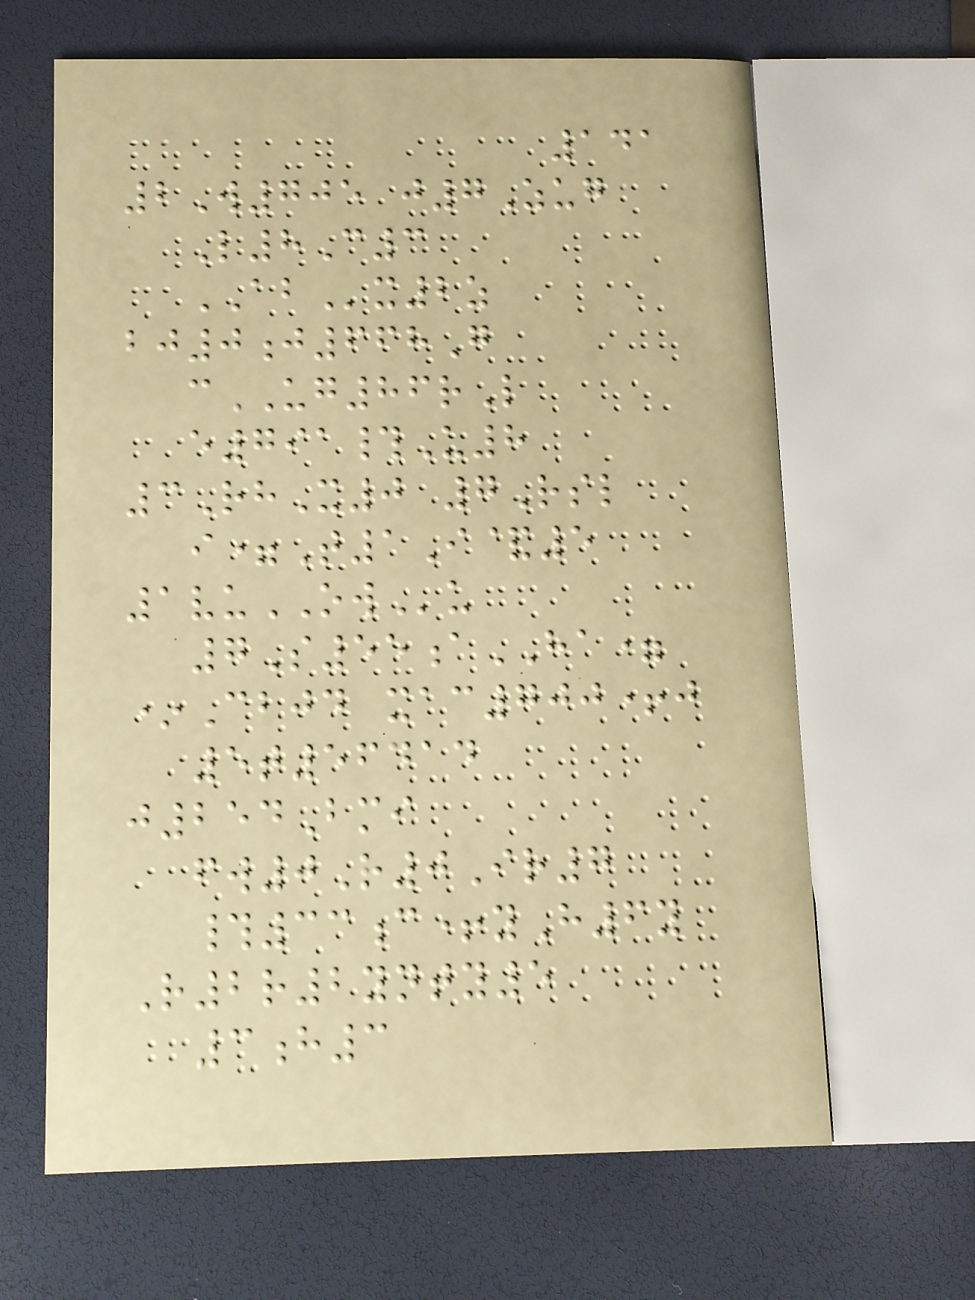141
2W705 j7Zug
L8C3
ABx2z
bj0j668G
cUG86rL
e791#U8
3RhX0 7Rsl
i=T1I&5
1vuOWu
7S55aHA=
*Cbjd xac700+j
5t56414
j254Bmi
fw0R0Ir7
#33c+yH6y
R2r2ynty5
3h3
